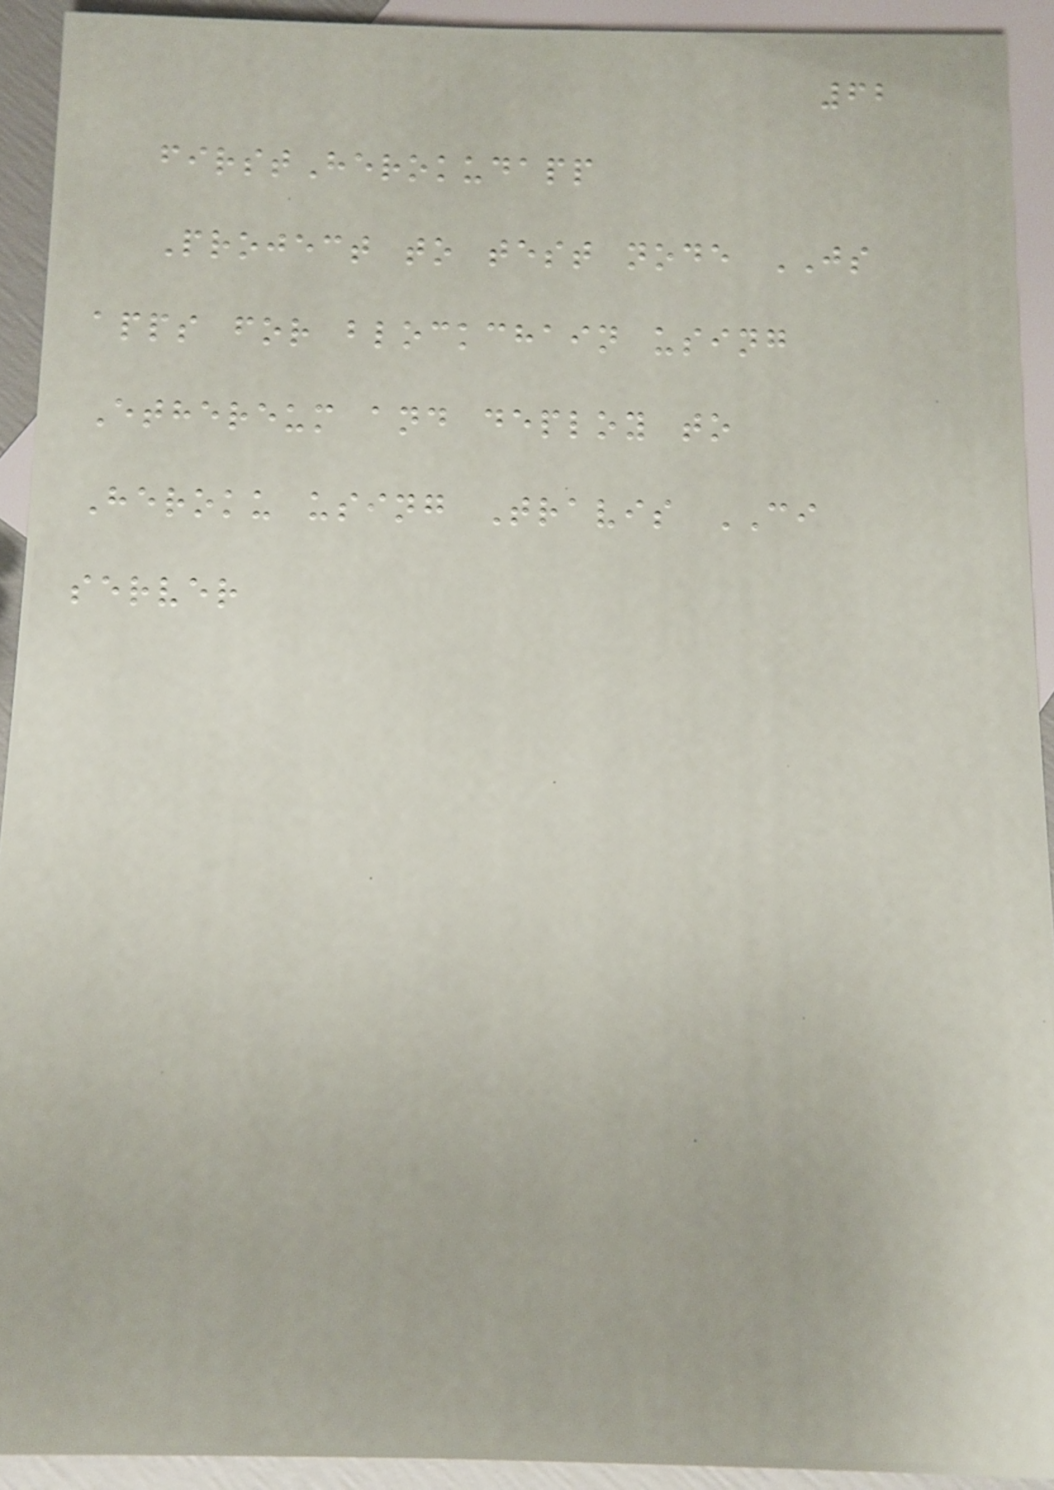62
firstHerokudapp
Project to test node JS
apps for blockchain using
Ethereum and deploy to
Heroku using Travis CI
server
